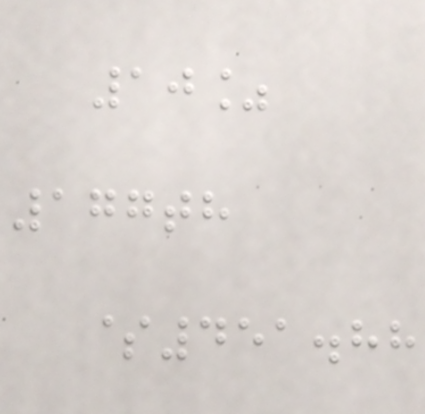10%
177th
$451.88
